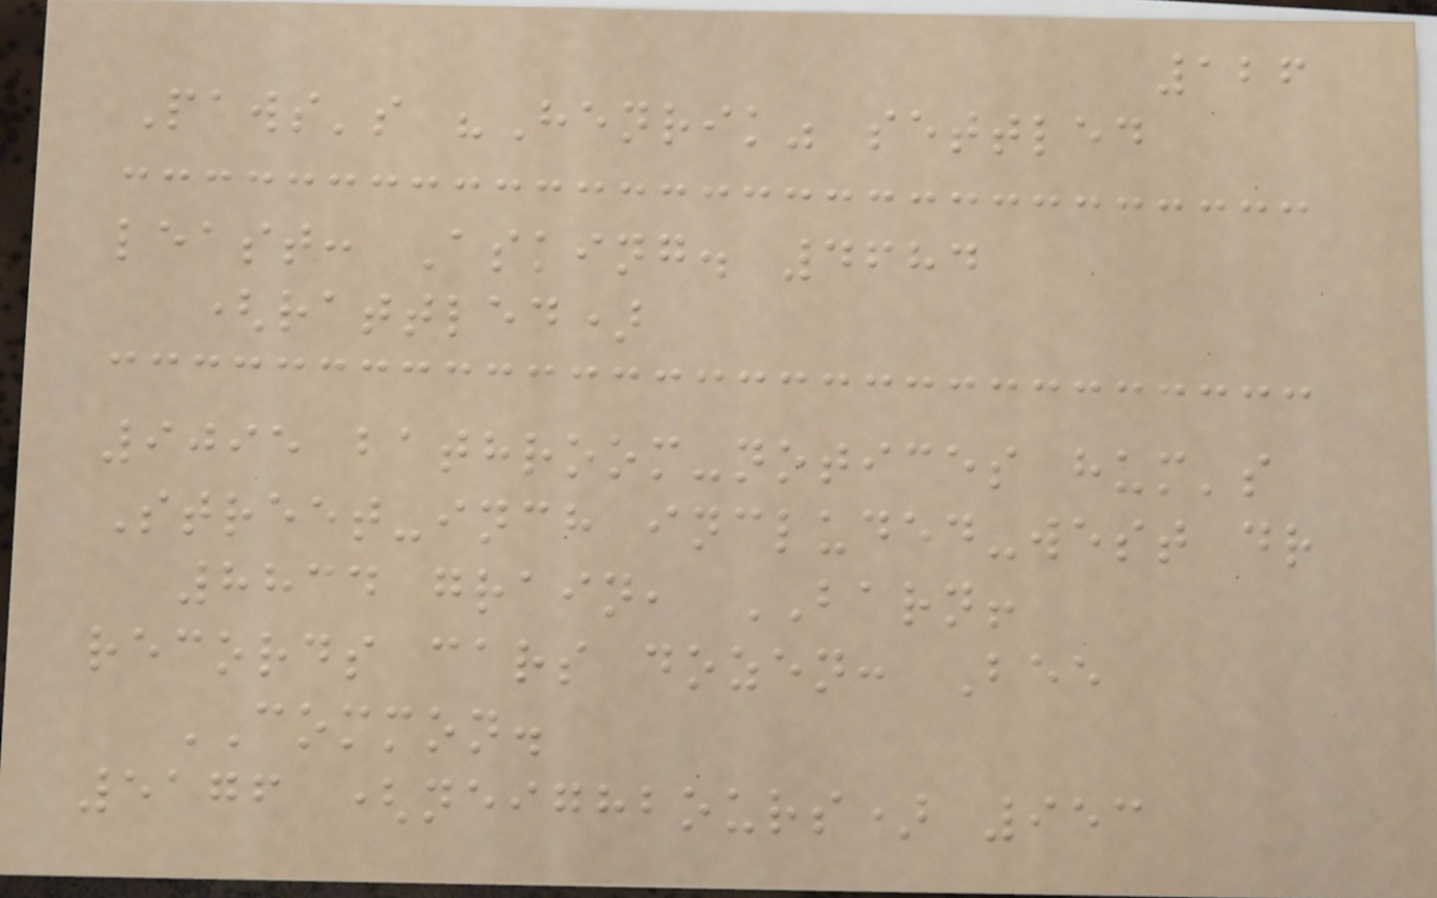126
Paws's "Henrik" settled
least: Asking. 4684
(rattled)
9095 bathroom-notices hum's
Street-inch included-west dr
8834 grain, BARN!
records cars dozen: Bee
COMMON.
5176 (neighbours) 953
